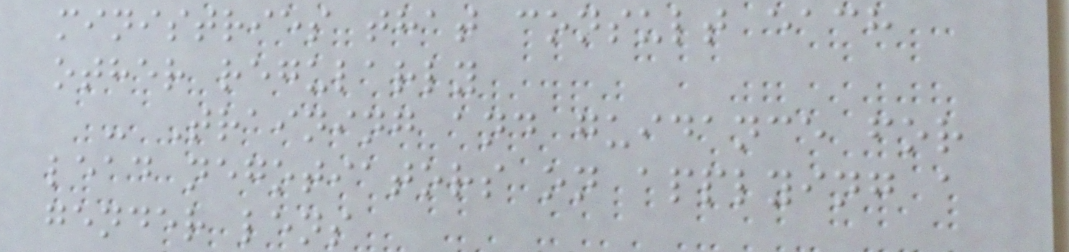ministries that consult each
other regularly
- Training and guidance for
lead negotiators on applying a
gender lens
